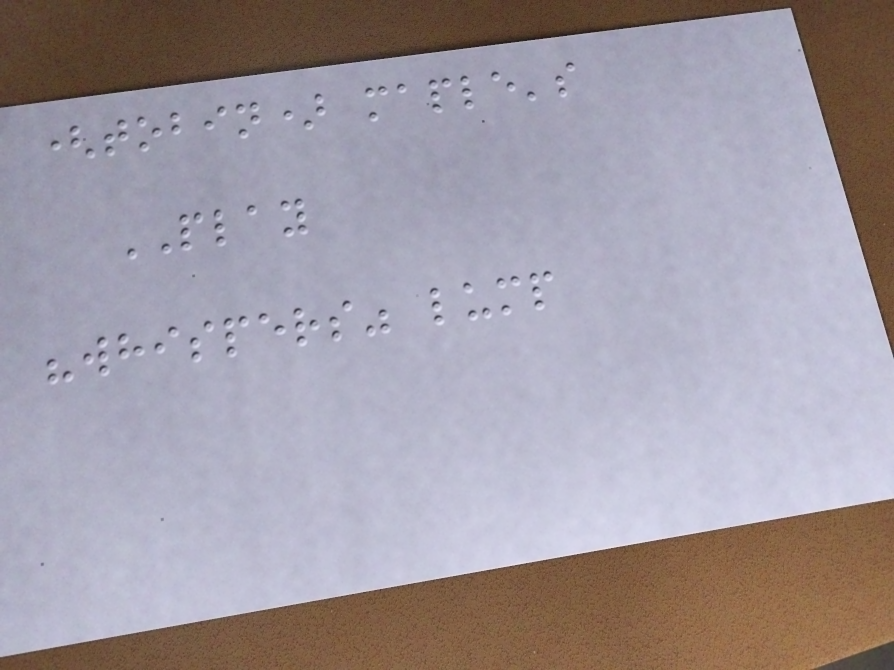(tobin) maple's
PLAY
"whispers" lump
